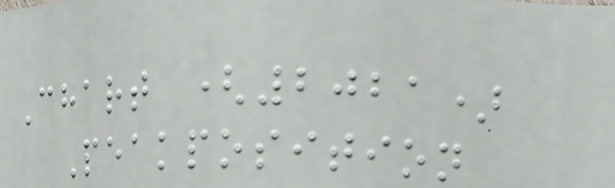Chart (2021)
Peakposition
